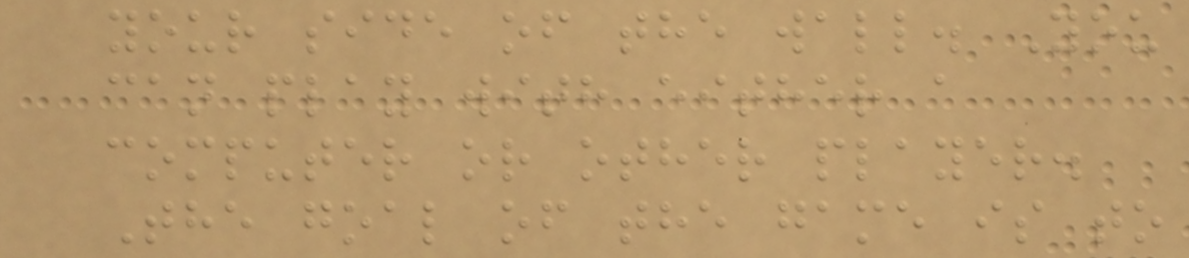your side of the wall. You
can play with either a
computer or other player.
The goal of the game is to
